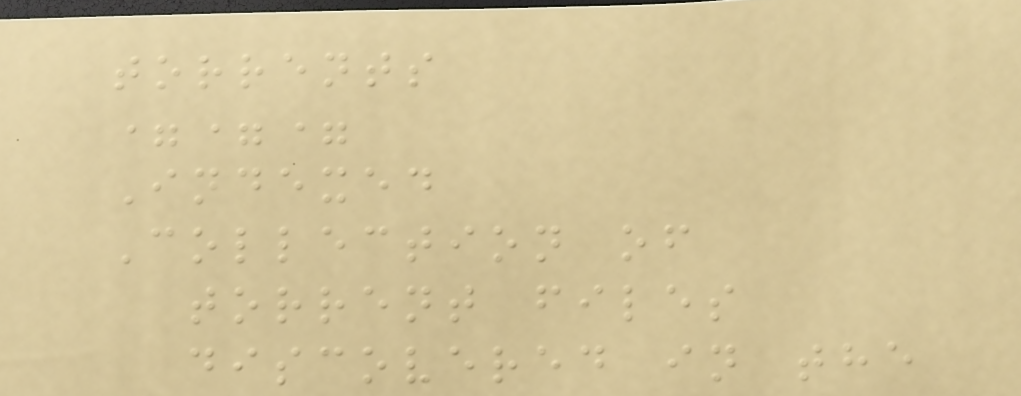torrents
===
Indexed
Collection of
torrent files
discovered in the
